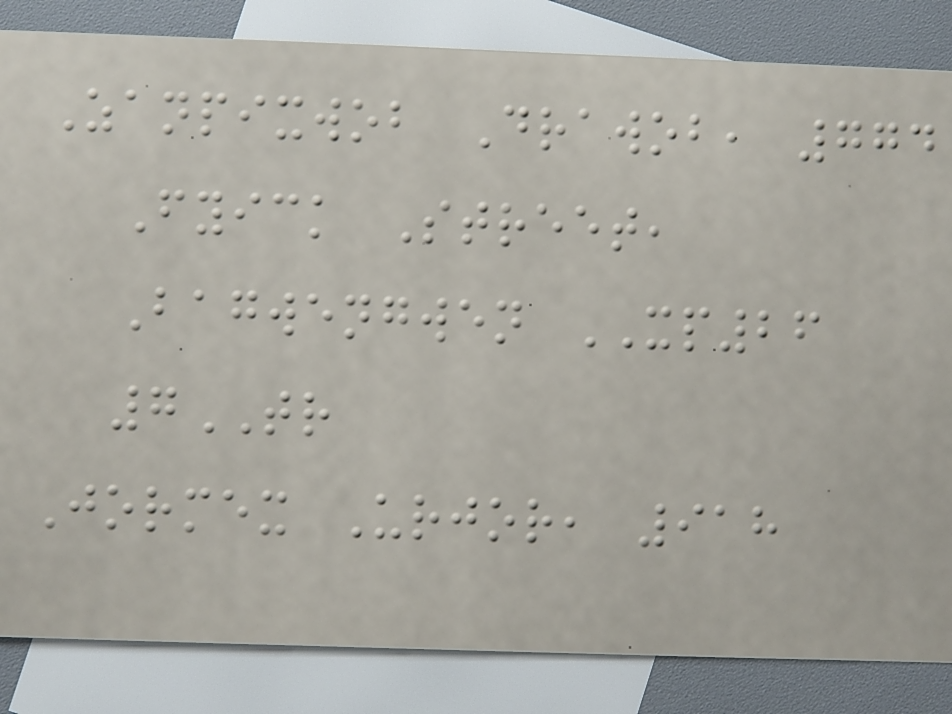Zanpixwob Drawob, 774
Fyick Street,
Bagwengwen XP26
7TR
Jormex Urjor, 918
